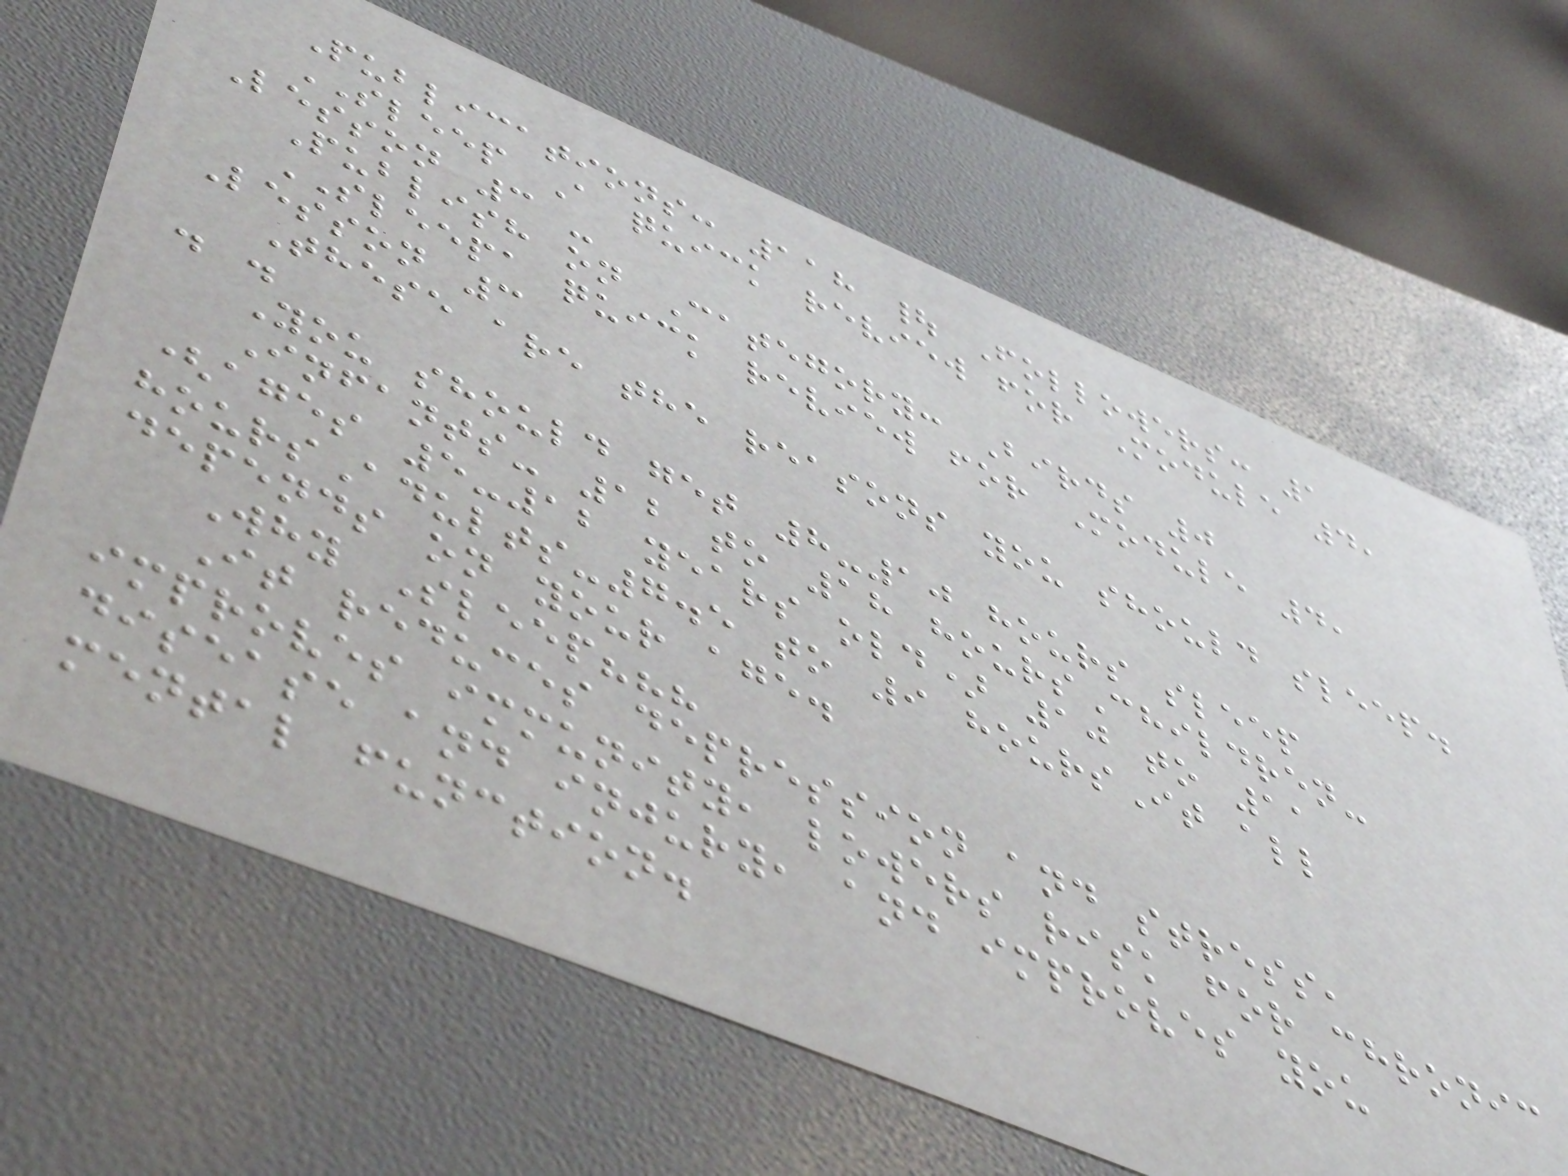Publications: 118 | Followers: 1
SLEEP A quick review for Module 4,
Lesson 3 -
Publish on Category: Birds 0
SLEEPA quick review for Module 4,
Lesson 3
These are the reasons you should sleep.
. .
You should get 8-10 hours sleep
Infants- 12 to 18 hoursChildren-
(ages 5-12 years old) 10 to 11
hoursAdults-7.5 to 9 hoursIt all
depends on your age.
Why Sleep???
It reduces depression and stress,
improves immunity, lowers risk for chronic
disease and injury, and improves you
mental function.
